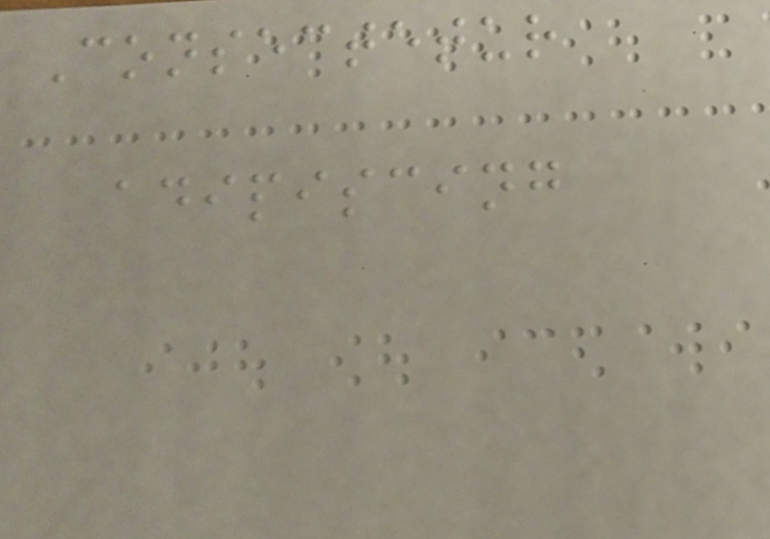Consectetur
adipiscing
